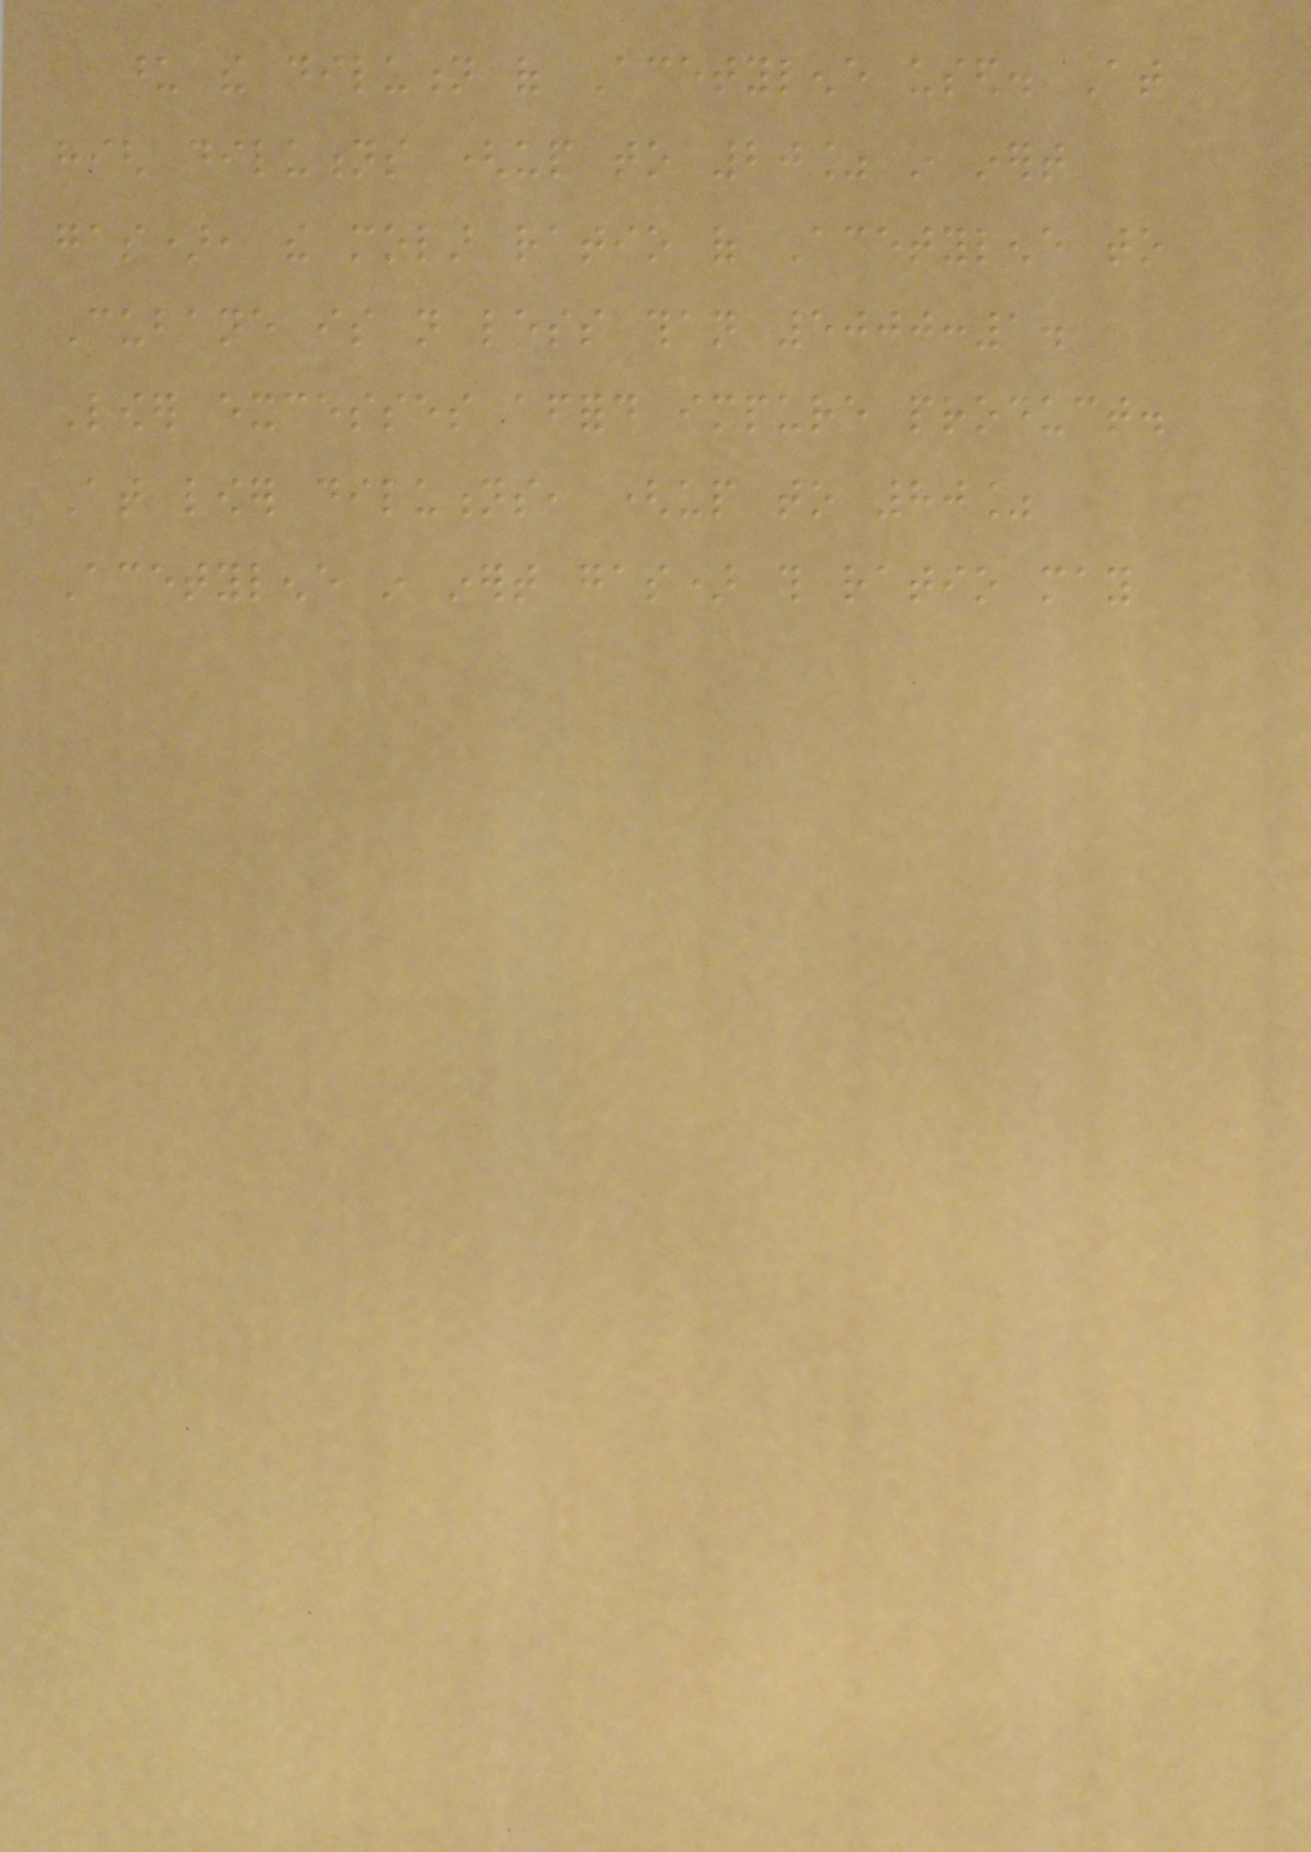upon the dilution of Acetylene used. At
high dilutions (up to 20% in inert
gas), the molar ratio of Acetylene to
Cubane is not less than 5000:1.
Lower excesses afford impure product.
At lower dilutions, (up to 80%
Acetylene in inert gas) this ratio may
